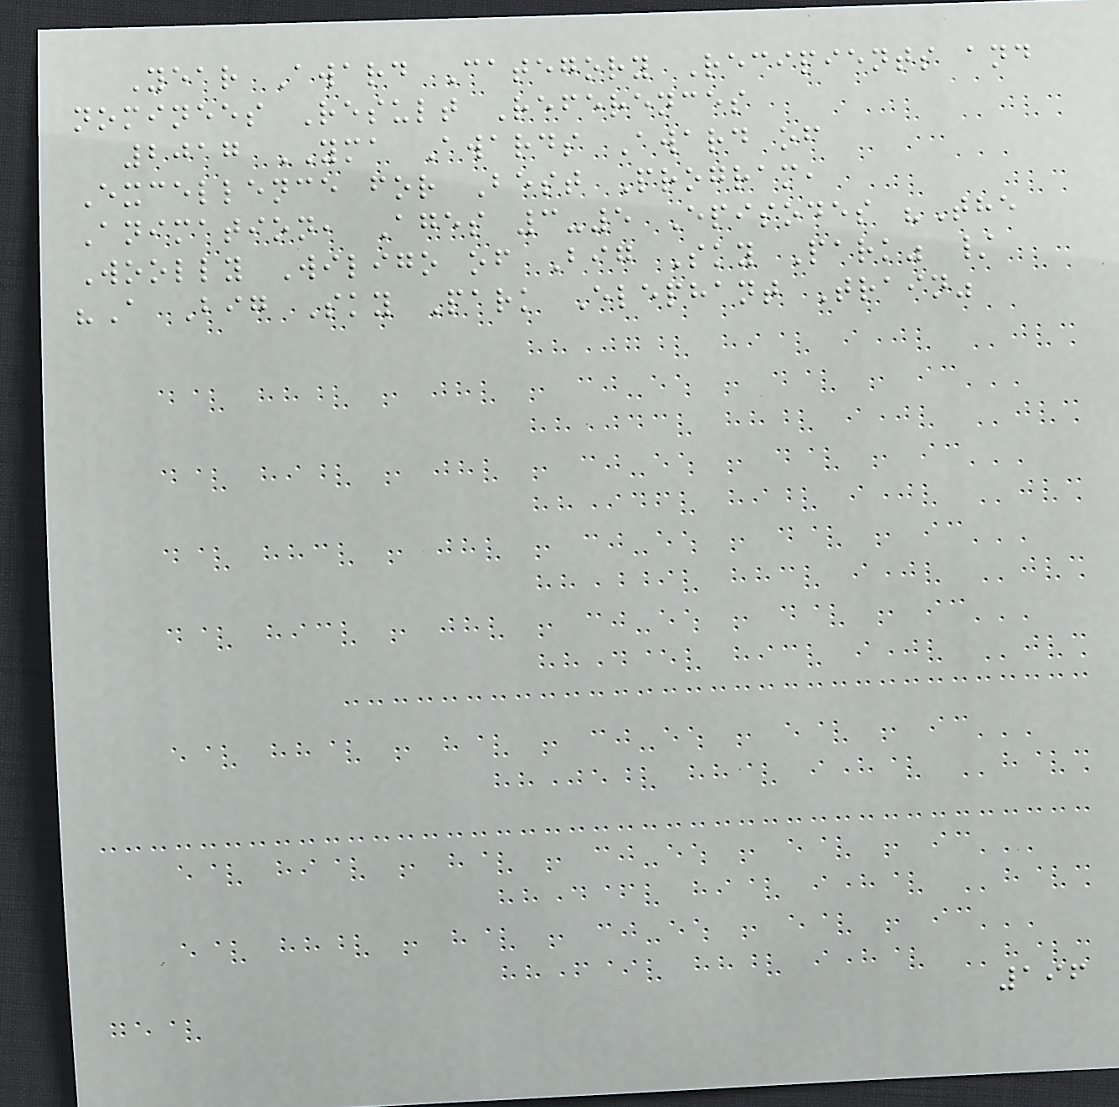Year Award Category Recipients and
nominees Result References
2017 YMA Awards Award of
Excellence for Best Program,
Animation, Ages 3-5 Episodes "The
Woolly Wiligo of Big Sky Park" /
"A Big Sky Park Elephant Train"
196
